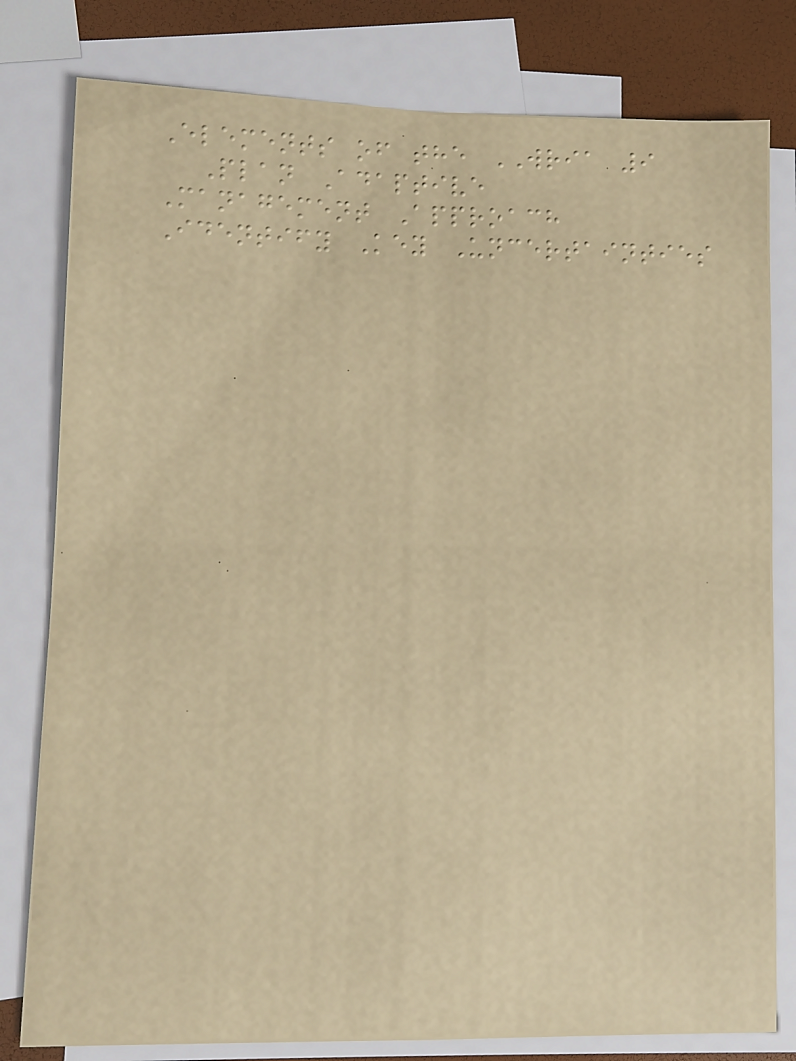Elements of the WRIA 9
Plan Adaptive
Management Approach
Identify Key Uncertainties
